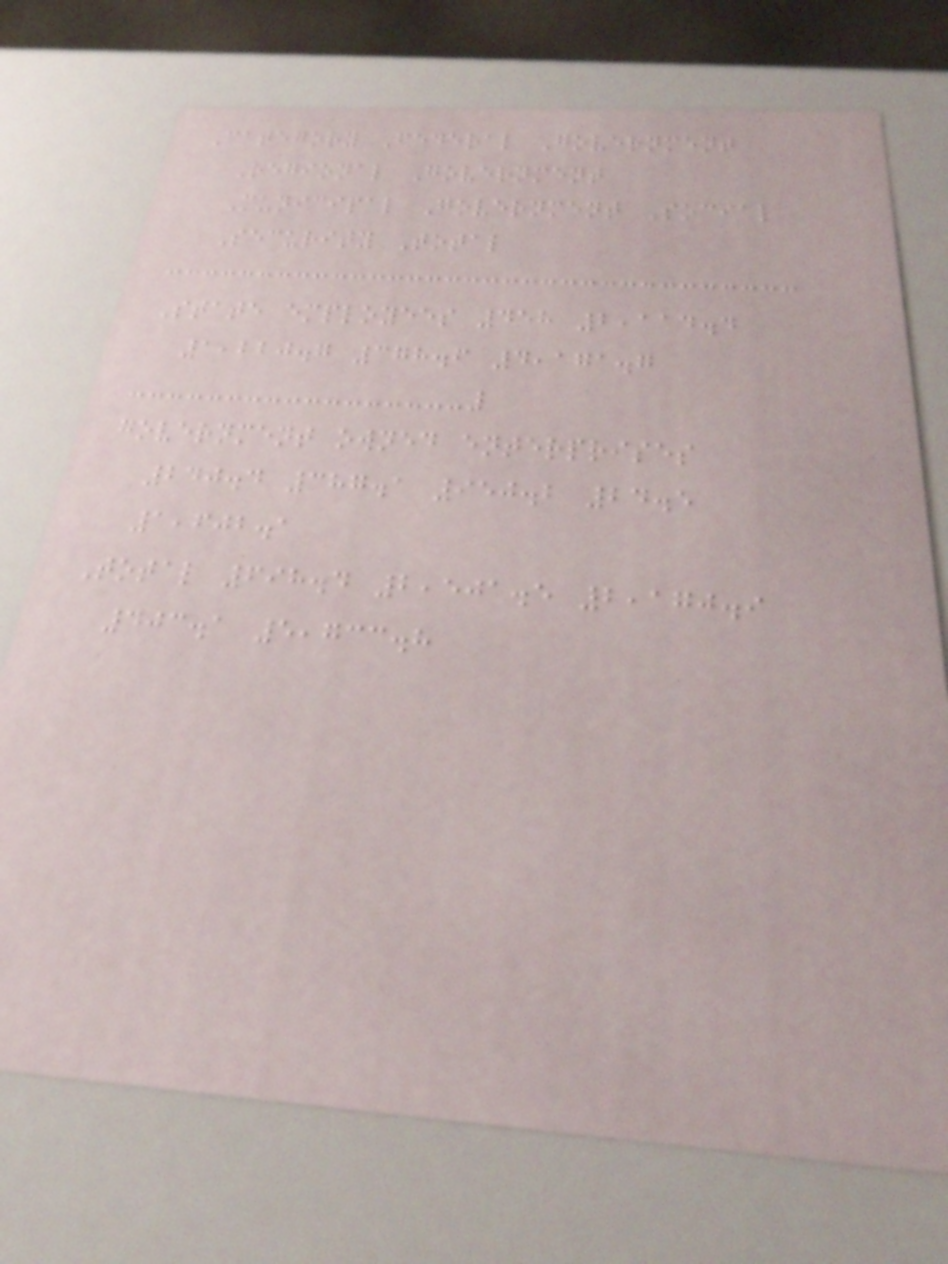Category Federal Government
Regional Government
Municipal Government Social
Security Total
State employees 458 2,114.4
1,220.7 378.6 4,171.7
government owned enterprises
240.4 387.1 950.2 24.5
1,602.1
Total 698.4 2,501.5 2,170.9
403.1 5,733.8
